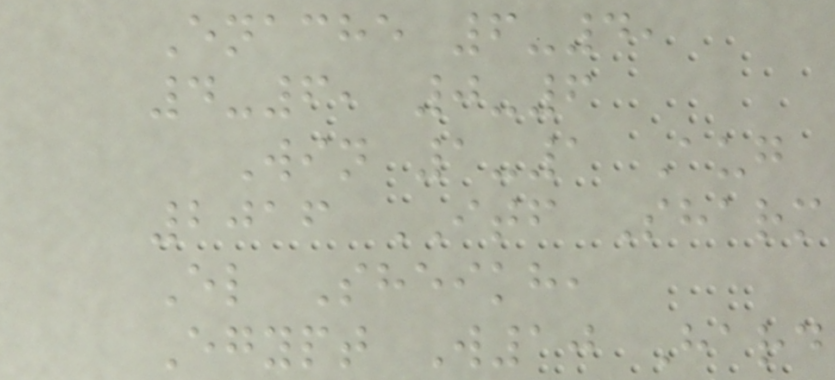Enache 6-4,
4-6, 0-6
Win 1-1 Aug
2016 ITF Sharm
El Sheikh,
Egypt W10 Hard
